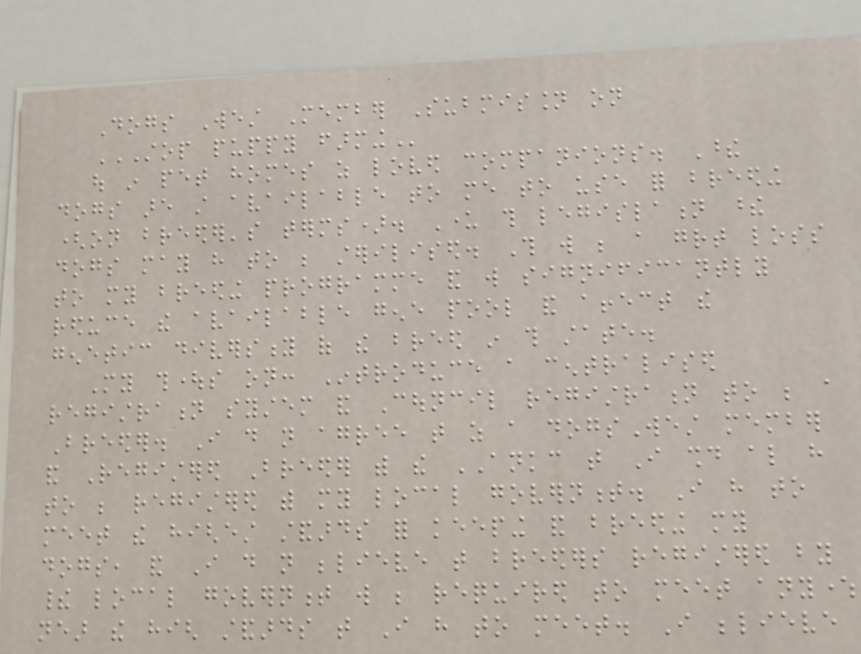Dogs West Member Submission on
STOP PUPPY FARMING
out in pet homes as loved companions. These
dogs are still available to me to use for breeding
(on breeder's terms). Under this legislation these
dogs may have to be sterilised. This will be a great loss
to my breeding programme and will significantly
reduce the available gene pool and affect the
genetic diversity of the breed in this state.
My thoughts on: Introduce a centralised
registration system and Council registration to be a
Breeder. I do not agree that as a dogsWest member
and Registered Breeder with the ANKC that I should also have
to be registered with my local government. I have to
meet the highest standards for keeping and breeding my
dogs, and I do not believe that breeders registered by
their local government will be required to meet anywhere
near the high standards that I have to meet. I believe
